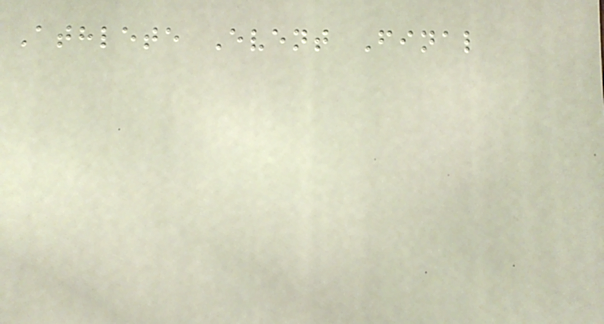Athlete Event Final
